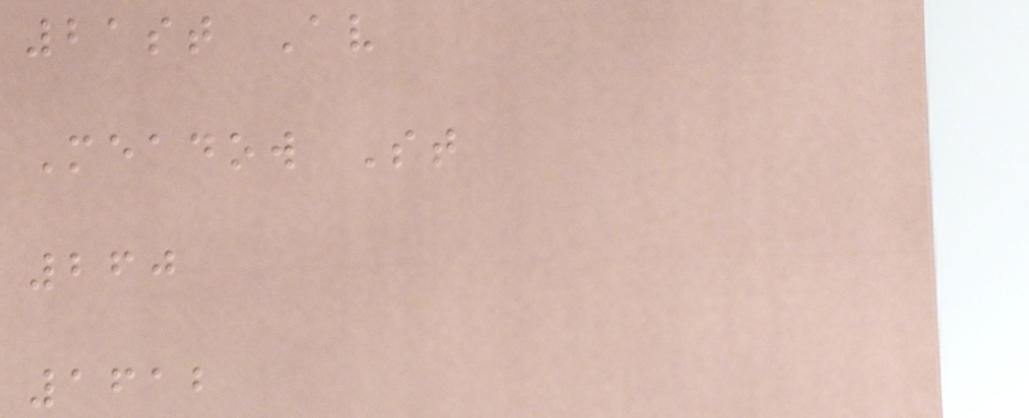21st Av
Meadow St
260
1612
